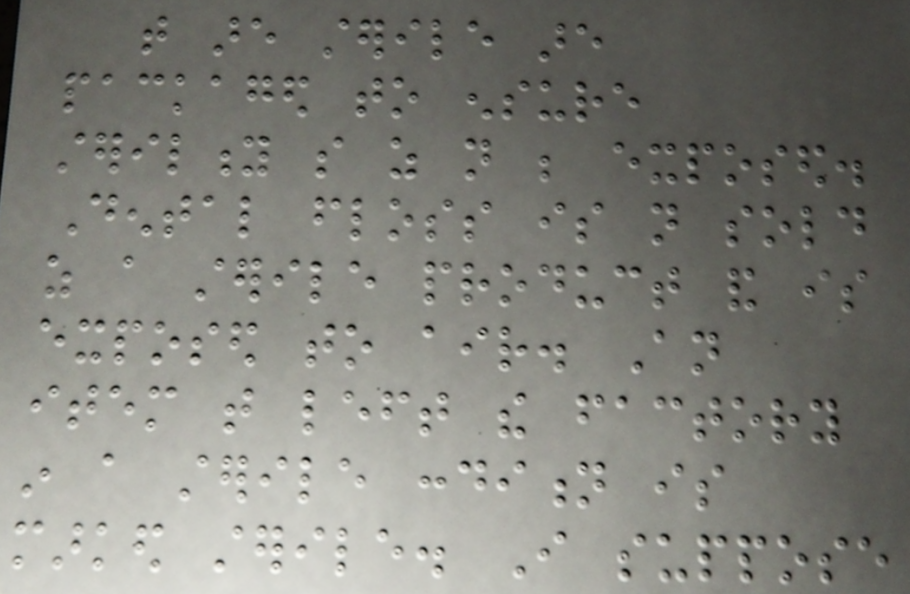that are sterile are
packaged to ensure
sterility so as not be exposed.
Dental floss is not sold
as a sterile product and is
exposed to air. An
item that left the factory
in a sterile condition is
marked sterile. I suppose
